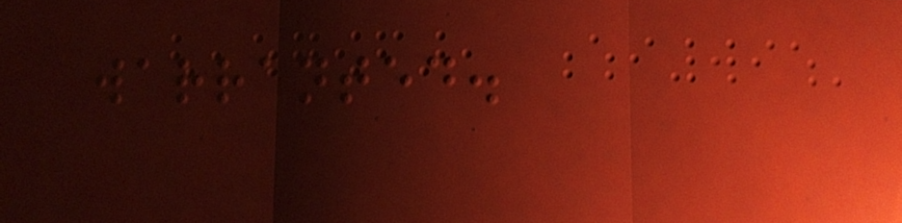warranted.
